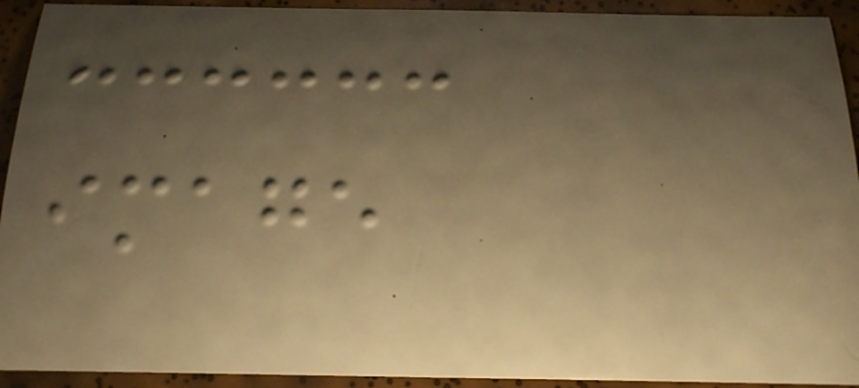image
